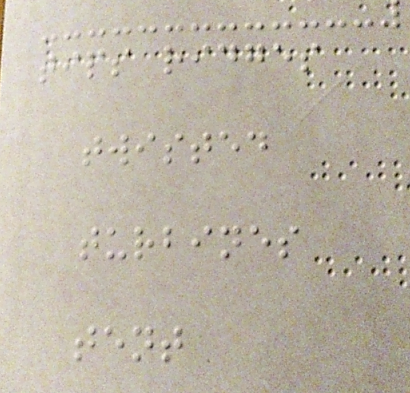tips ridges
twisted
turbines
tent
